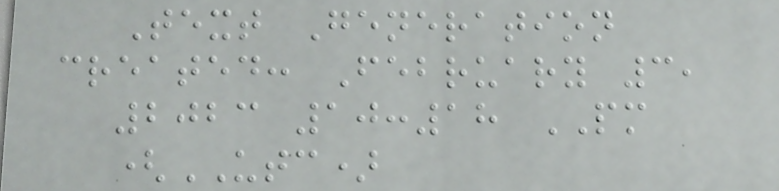Text Generation
created: February 3,
2023 10:18 PM
(UTC)
